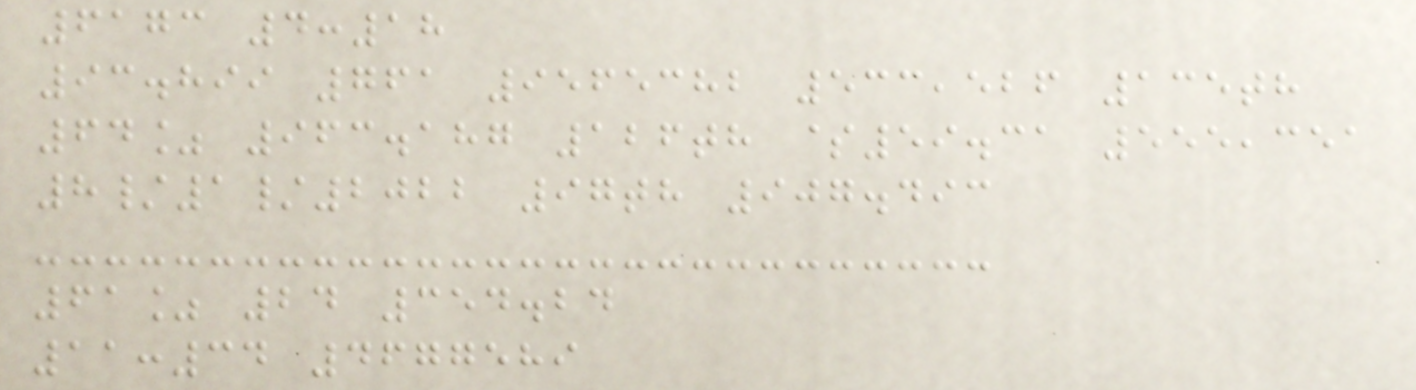6173 4:18
93.899 761 9565382 533,526 135th
64% 963.187 126th $59.31 555,351
8/1/2022 97th 907.493
61% 24 354.24
11:34 4677589
